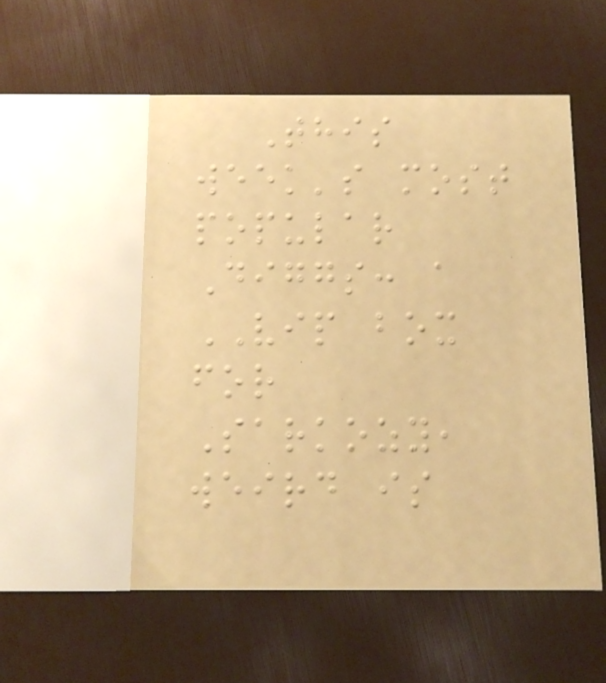This
week's most
popular
Diggs: a
VIP box
for
Sarkozy,
weird is
